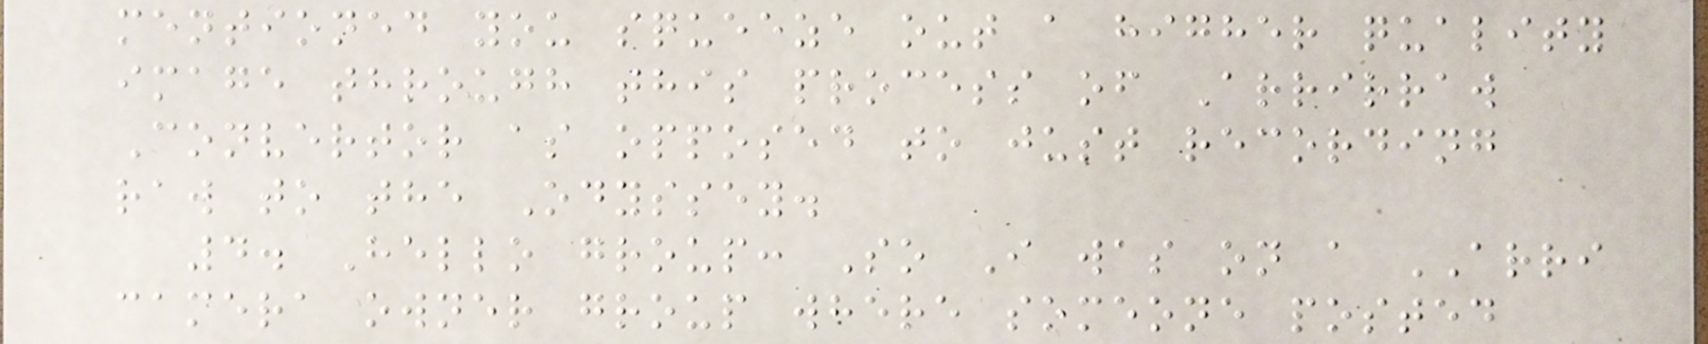mentioned you squeeze out a higher quality
image through this process of Arrirraw
Convertor as opposed to just recording
raw to the Odyssey.
4. Hello group: So I was on a ARRI
camera owner group where someone posted
